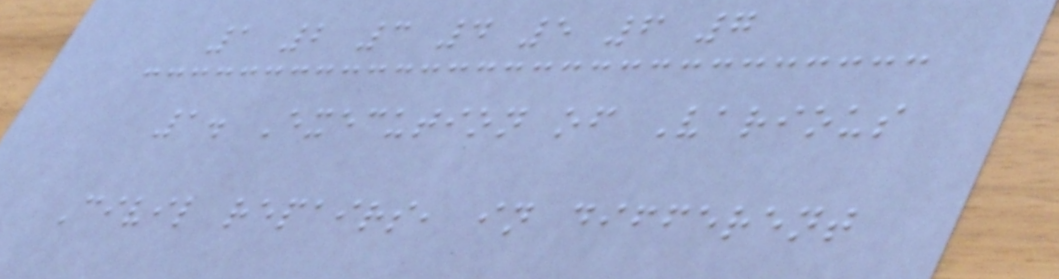1 2 3 4 5 6 7
1. Execution of Various
Civil repairs, in different
